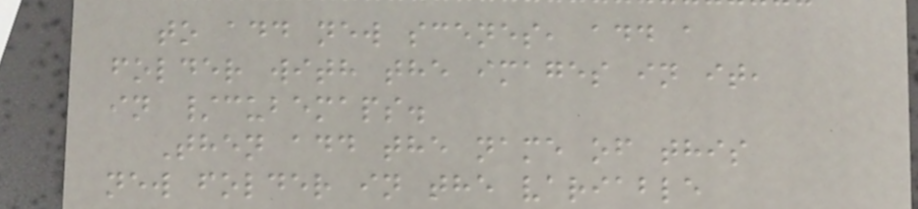to add new scenes, add a
folder with the images in it,
in /cubemaps.
Then add the name of this
new folder in the variable
